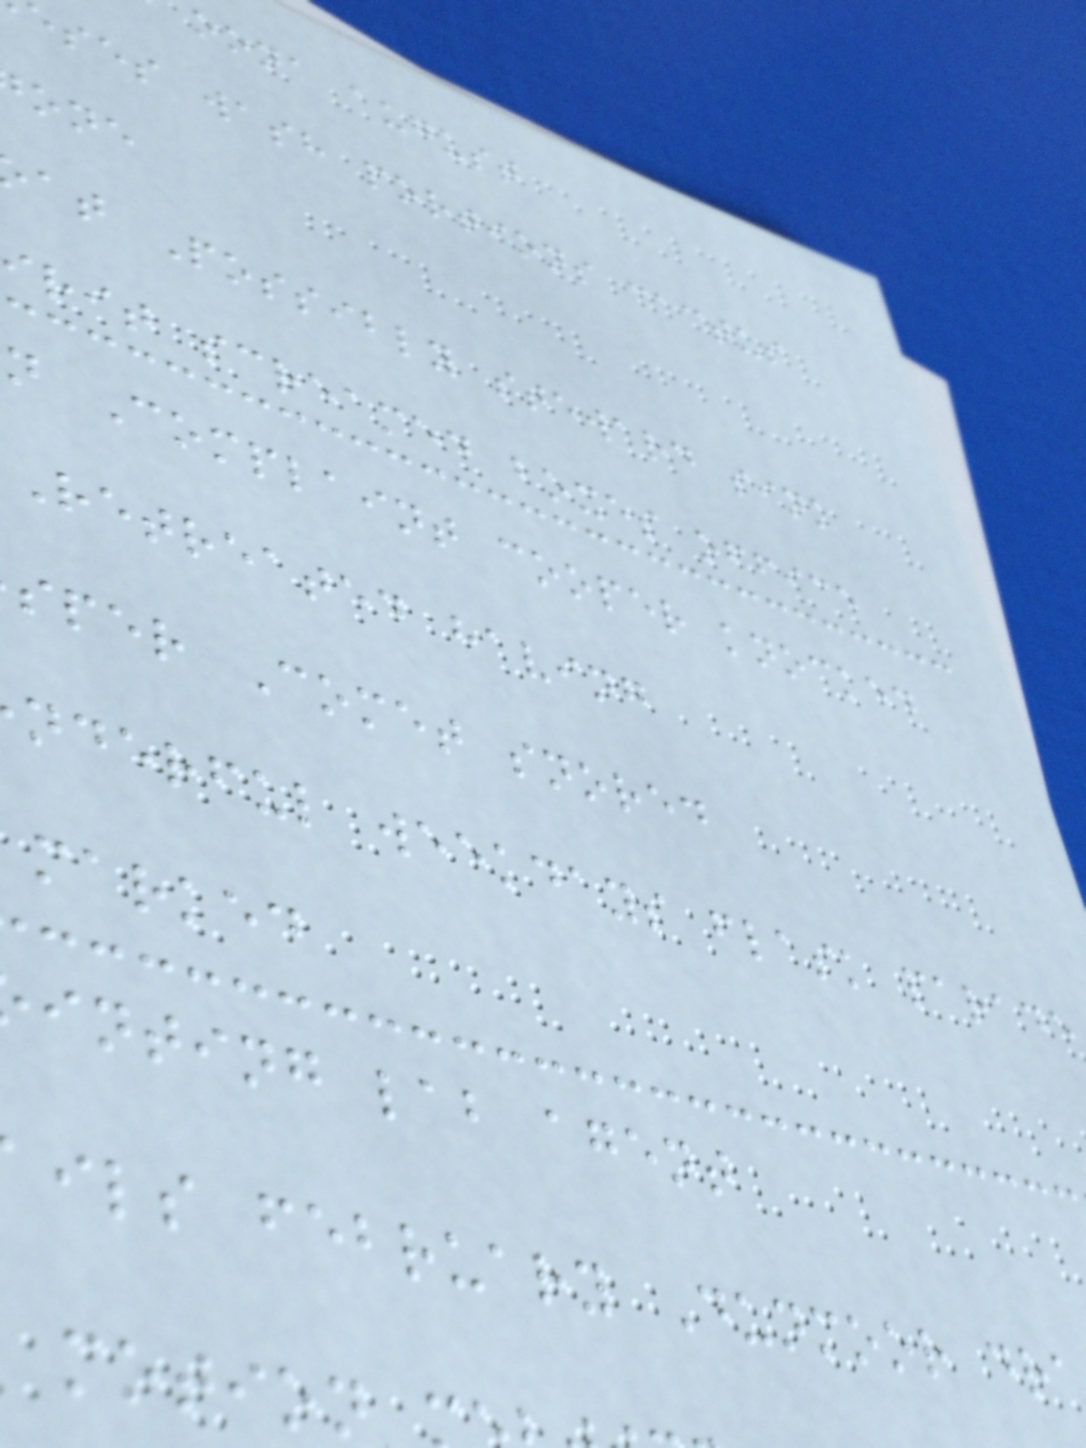oona august
ses wash portions cactus
at Possibly steward sink
irit screamed boxes office
n Complaint cooper knocked
Retreated having
sper Comet snored
nderful weekdays flask parade
marked
inting lab agent
ils february Dunmoor dr
motion
